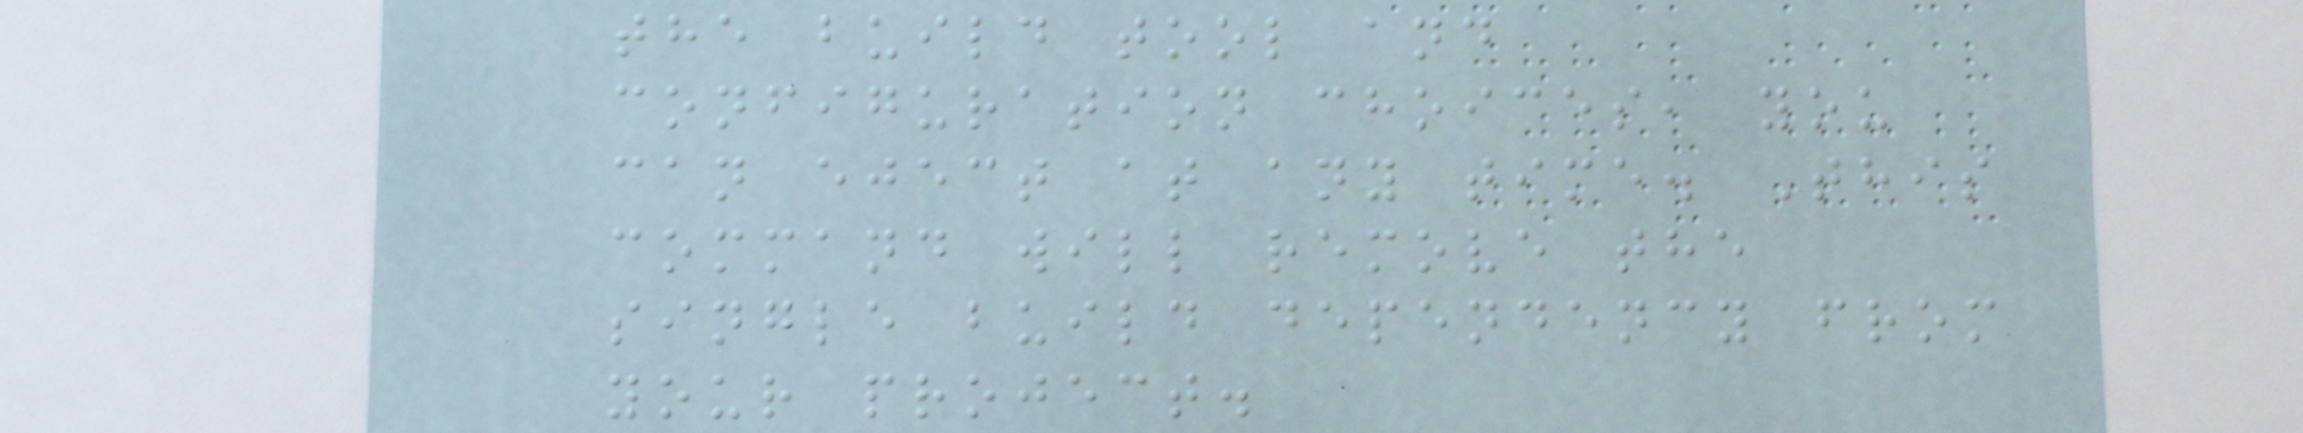the build tool and
configuration choices, you
can eject at any time. This
command will remove the
single build dependency from
your project.
